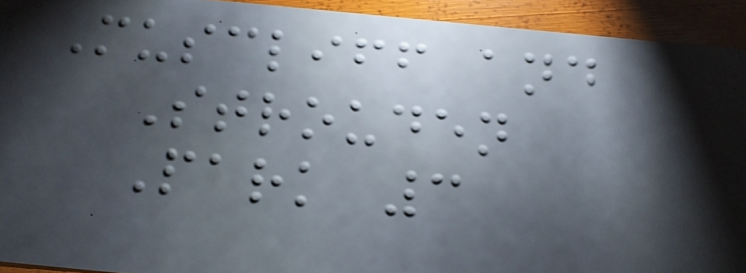Muscliff and
Strouden
Park 3
